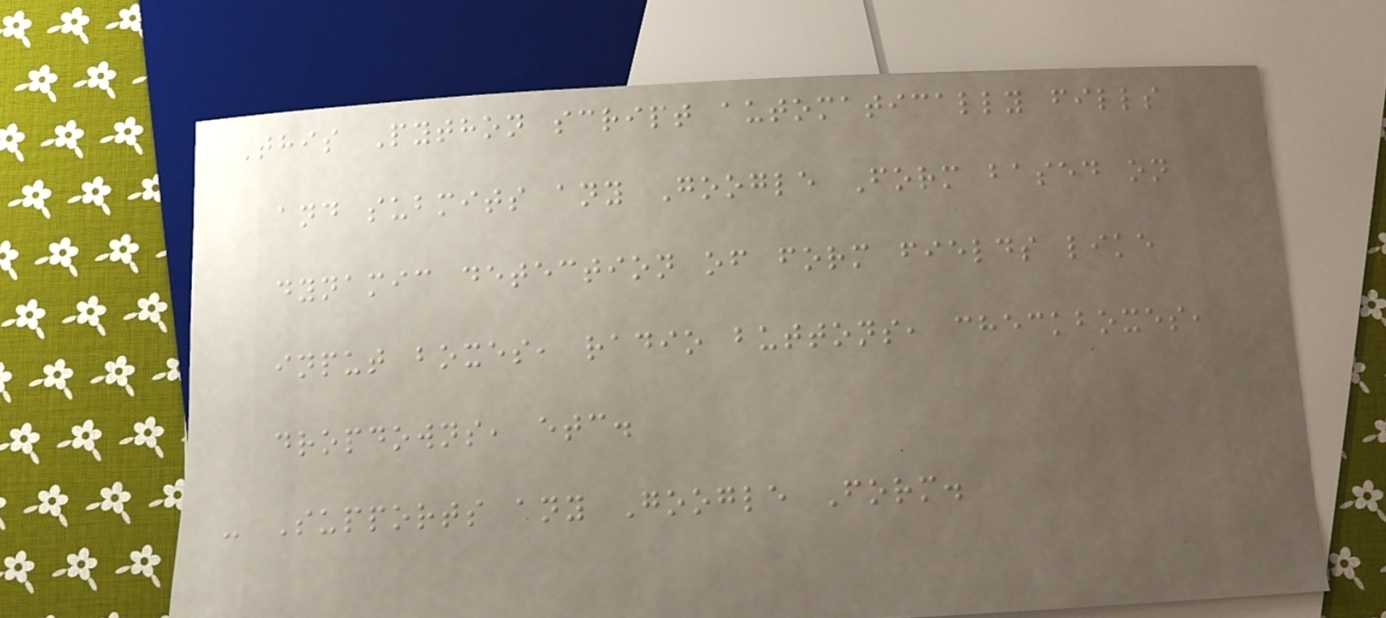This Python script automatically fills
and submits any Google Form based on
dynamic detection of form fields like
input boxes, radio buttons, checkboxes,
dropdowns, etc.
- Supports any Google Form.
